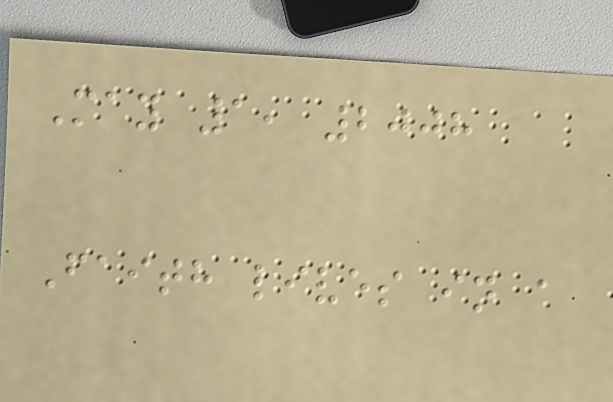May 1, 2008
Faith lives in a
